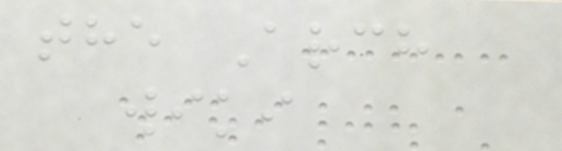the Arch
wiki
